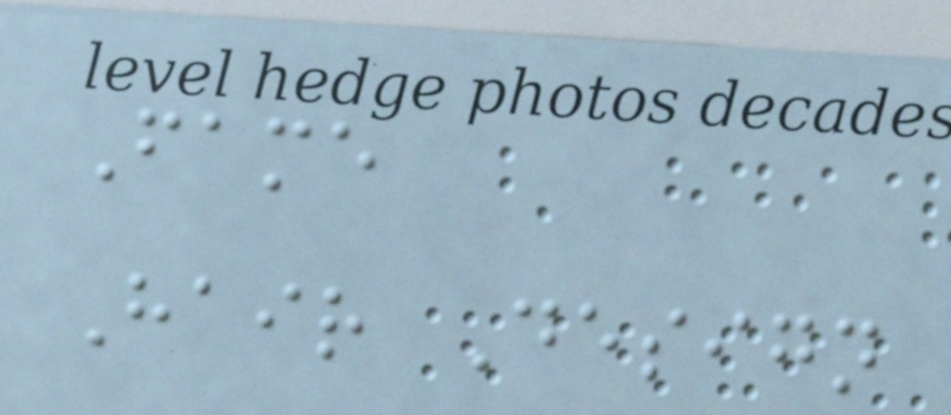Fame
Hair Design
